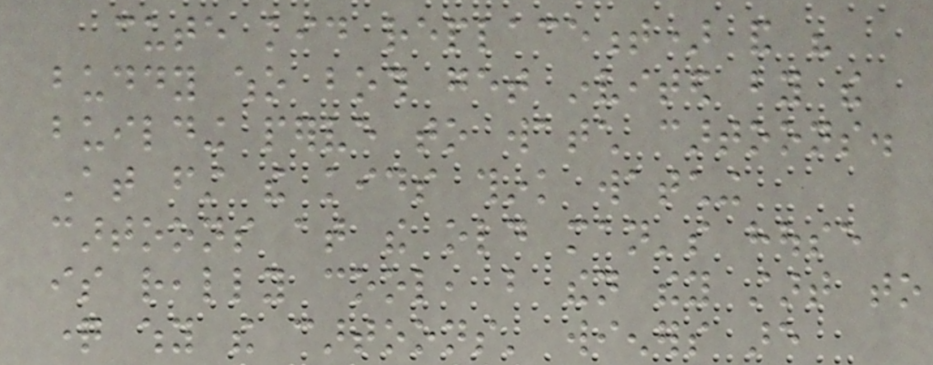cute kid replacement) and his
buddy who both get invited by the
building perve to watch cartoons.
At first the kids think watching
cartoons at the old man's house
is really cool, but then they start to
question why the cartoons' wieners are
